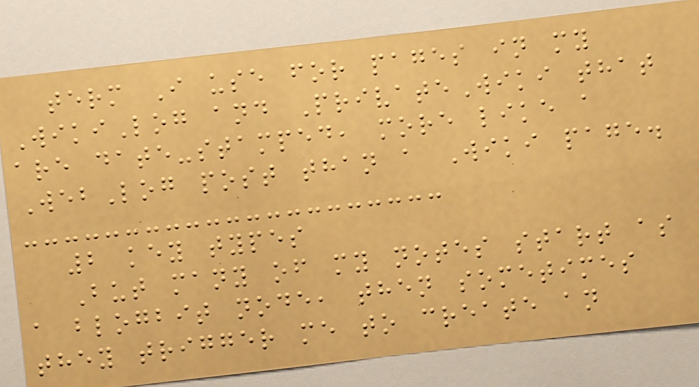term I use for pages in my
WikiLog and PrivateWiki that
are date-stamped, more like a
WebLog post than a Wiki page.
2 key types
But many of my notes start as
a blogbit node, then sometimes
they trigger me to create an
